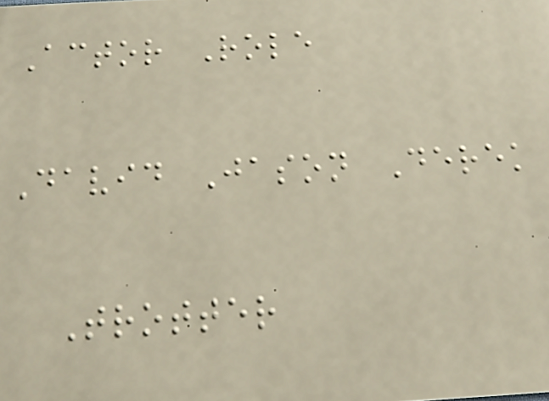Actor Role
David Jason Derek
Trotter
